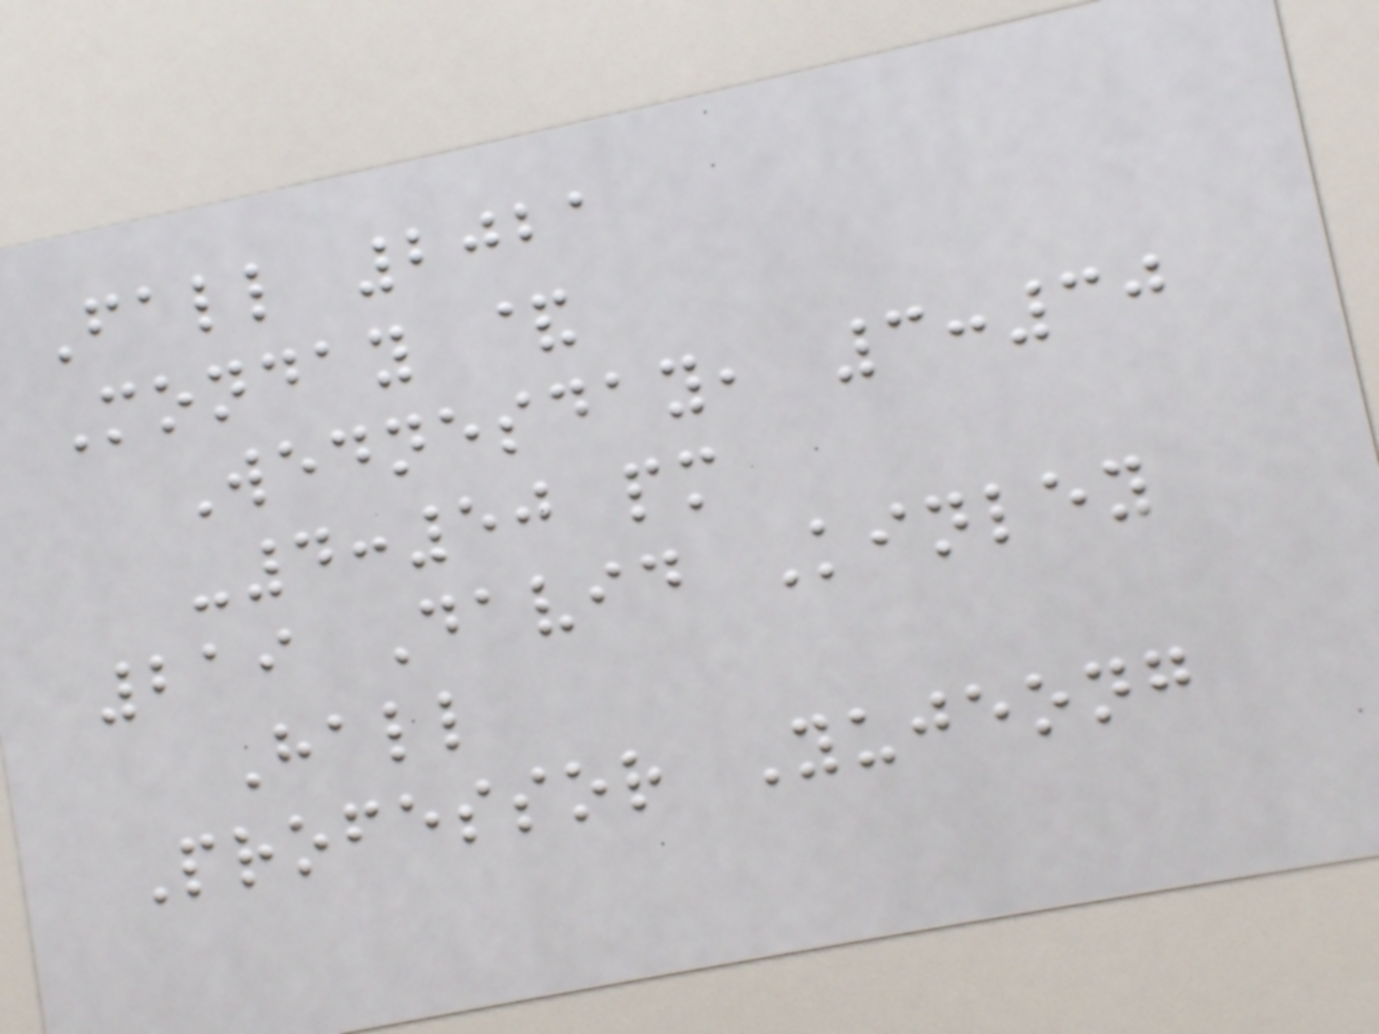Fall 2021
Monday &
Wednesday, 3:30
-4:50 pm
219 David Kinley
Hall
Professor Yujeong
